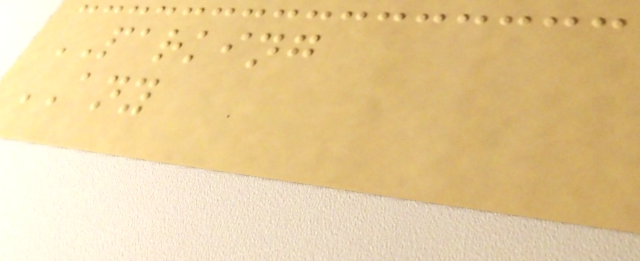PARKING
ANY
